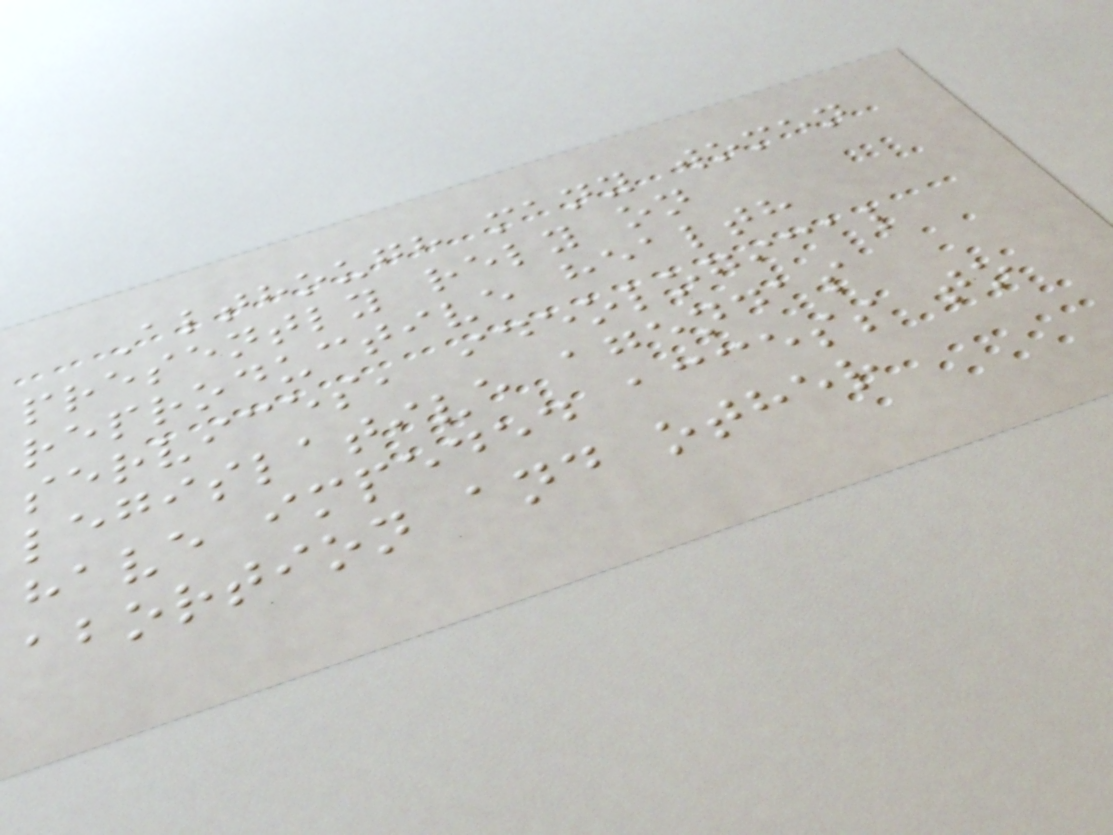Although many women
presently rely on
reproductive health
services, ideological
legislative agendas
have impeded access to
abortion and other
